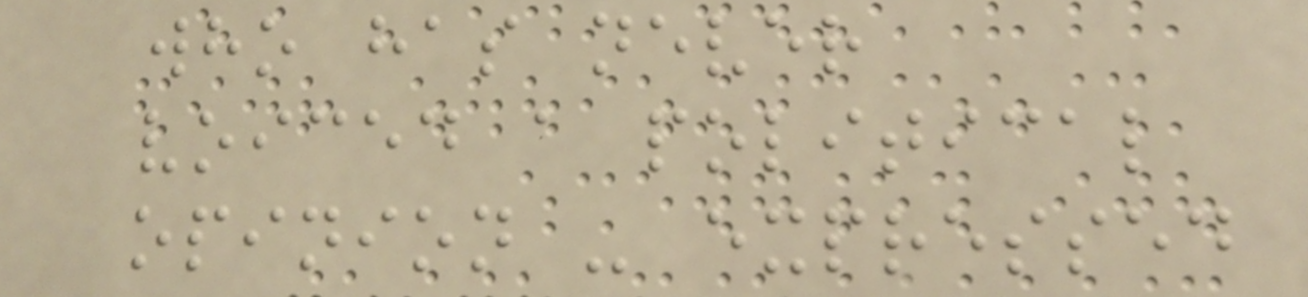who has never
voiced a political
opinion - expressed
